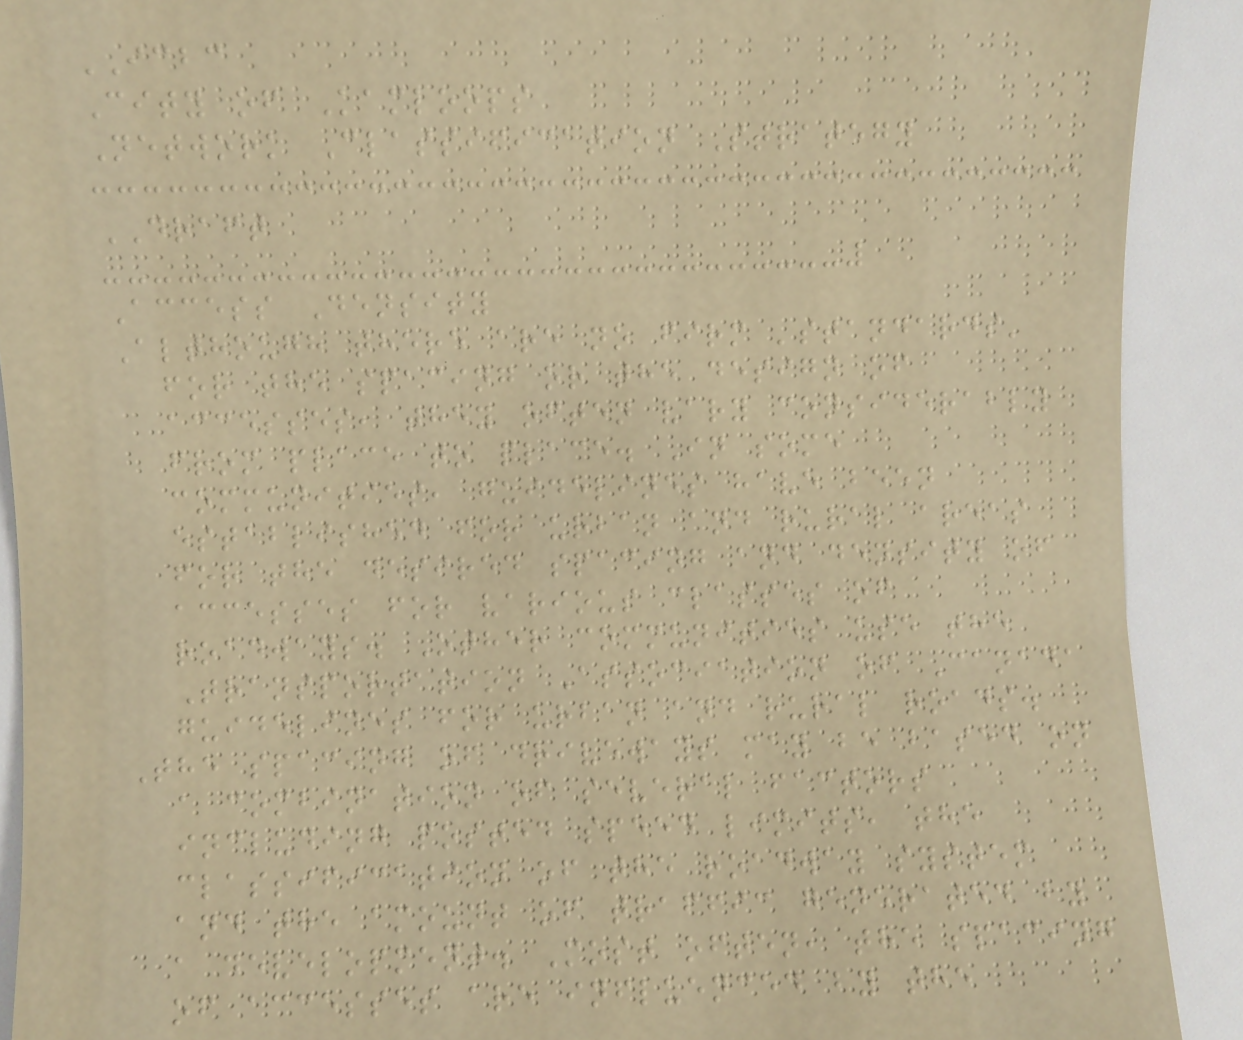ICBC
City of Kamloops
Network Classification Strategy
DRAFT
Access Density
Although there are no firm 'standards'
for the spacing or the design of
accesses, they often vary considerably
from place to place. In some
communities, guidelines have been
established for urban and rural areas
for the desired spacing and density of
accesses for various classes of
roadways. Other communities use the
Transportation Association of Canada
guidelines for urban and rural roads.
The spacing of driveways may be based on
a combination of several factors
including posted speed limits, the
classification of the roadway system
and the amount of traffic generated by
a development. Most often, the spacing
of accesses are influenced by the
